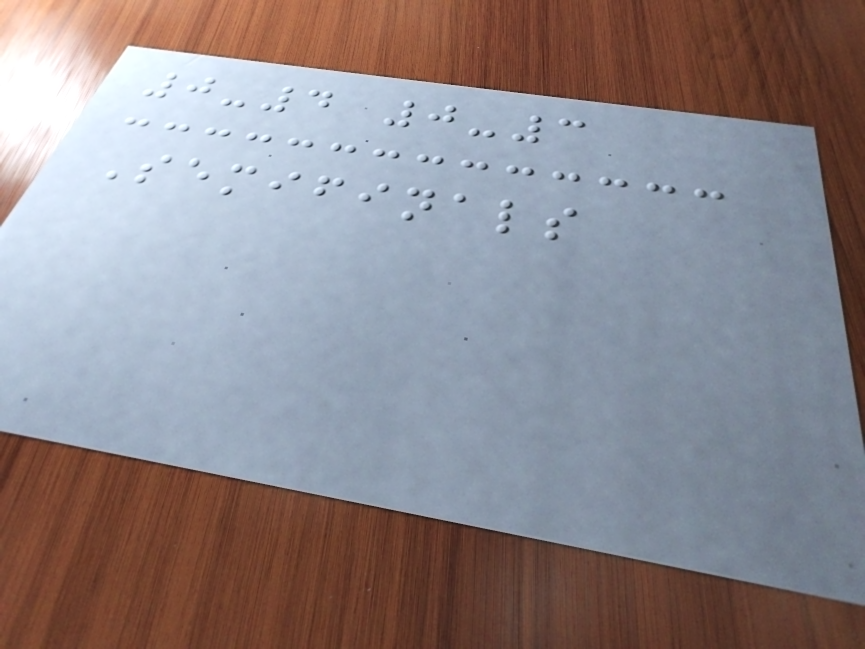0-4 0-3
Semifinals
